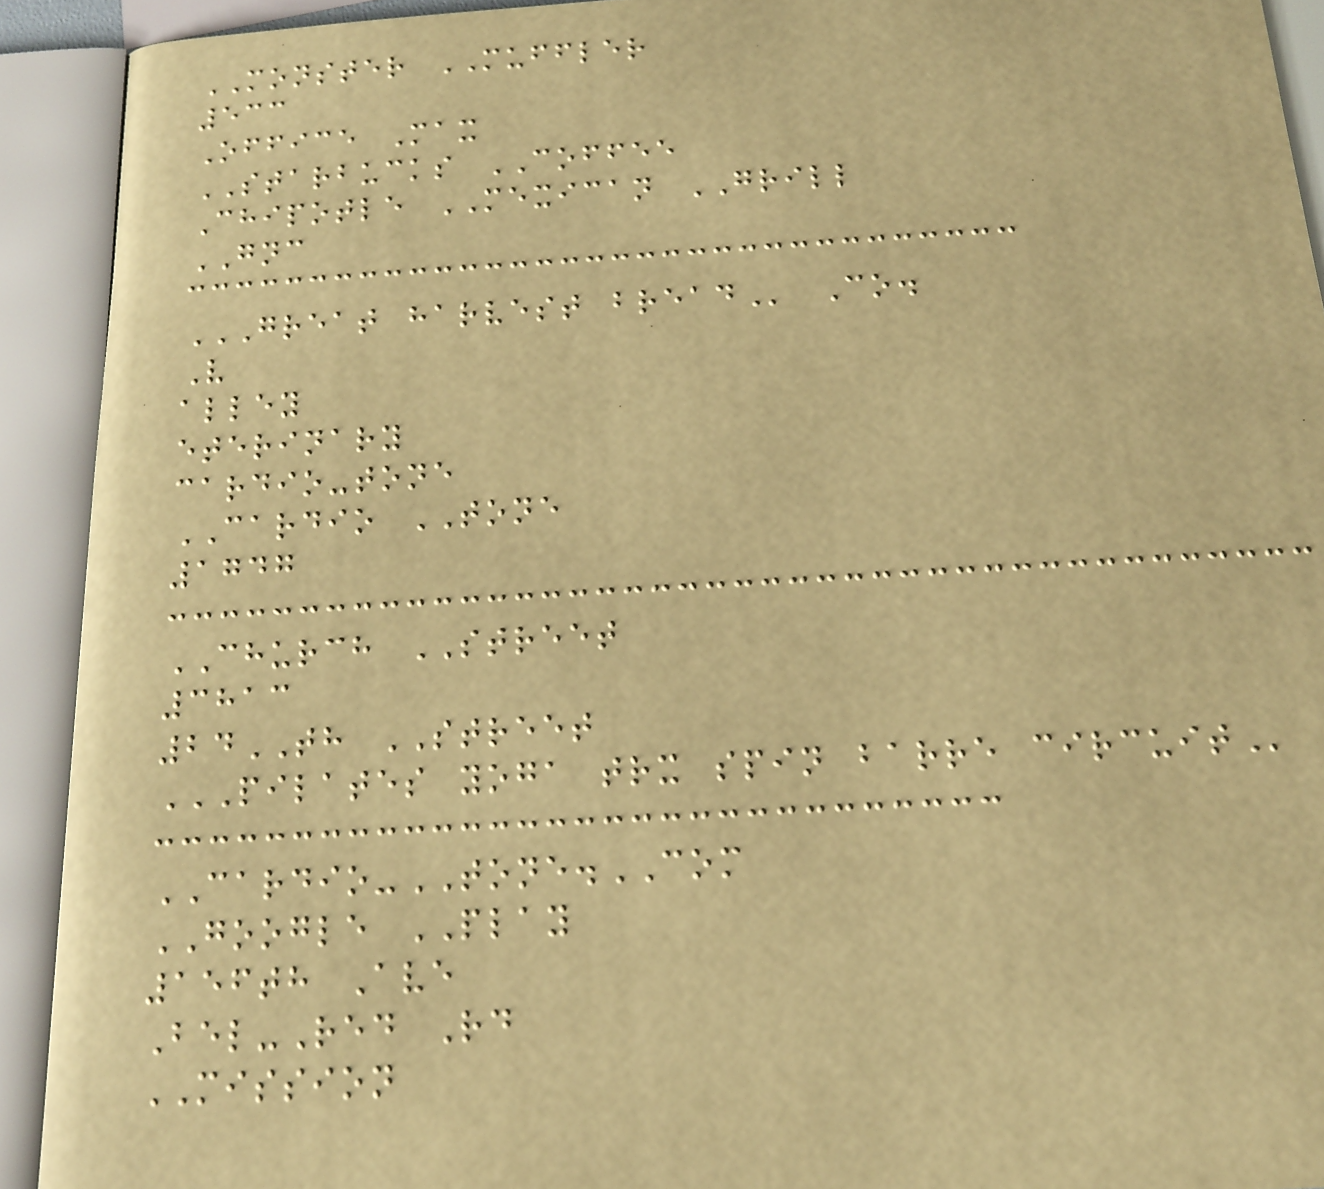MONSTER MUFFLER
533
Office Max
STARBUCKS COFFEE
Chipotle MEXICAN GRILL
GNC
GREAT HARVEST BREAD Co.
V
alley
eterinary
cardio-tone
CARDIO TONE
1747
CHURCH STREET
3813
24TH STREET
PILATES YOGA TRX SPIN BARRE CIRCUIT
CARDIO-TONE.COM
GOOGLE PLAY
156th Ave
Bel-Red Rd
MISSION
